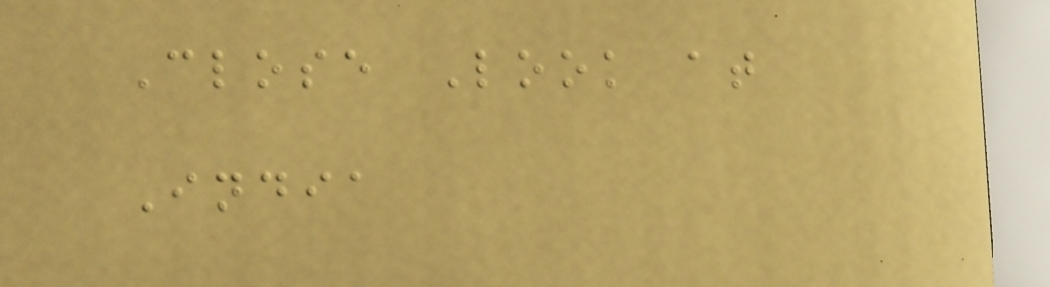Close Look at
India
